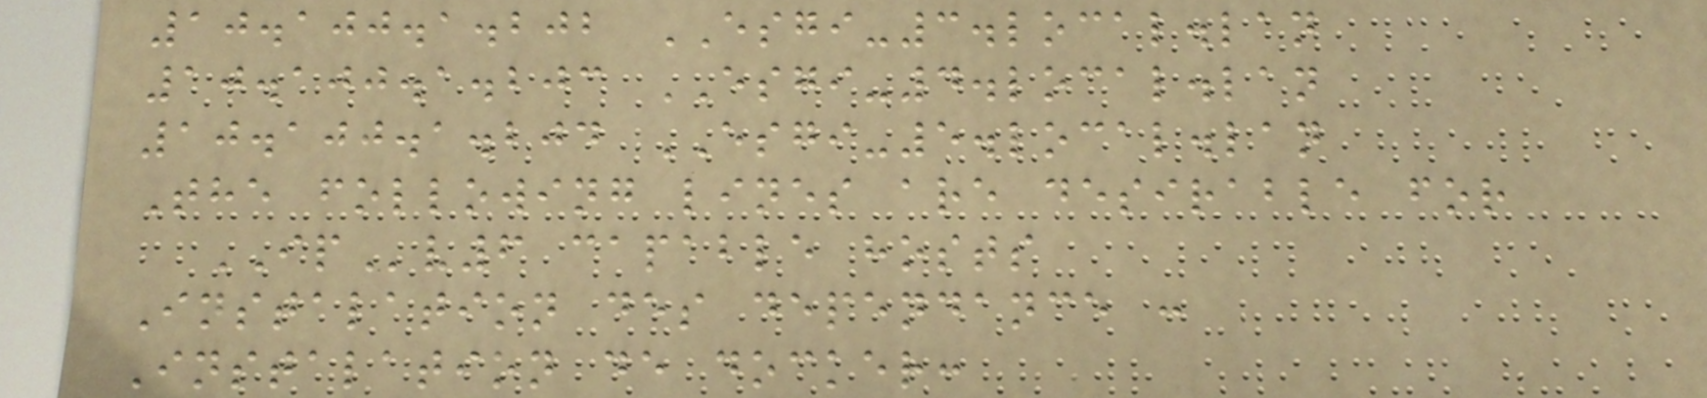10.100.1.202 ESGI-3.local.lan
10.100.1.203 ESGI-4.local.lan
10.100.1.204 ESGI-5.local.lan
The following lines are desirable for
IPv6 capable hosts
Instalation des dependance :
Instalation de docker:
